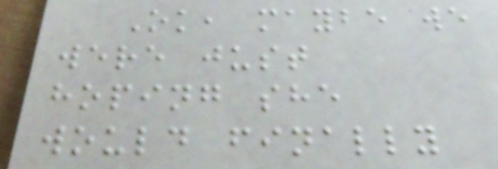Ok, maybe we
were just
hoping she
would finally
